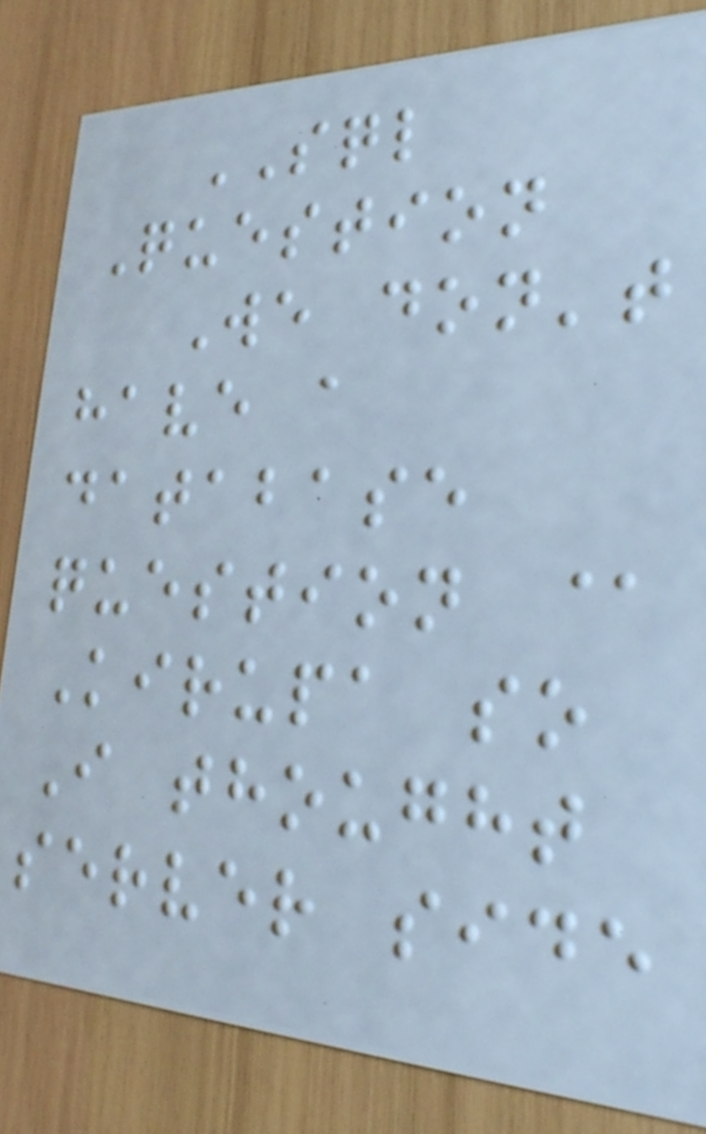SQL
Question
We don't
have a
database
question @
Kirupa so
I thought
server side
